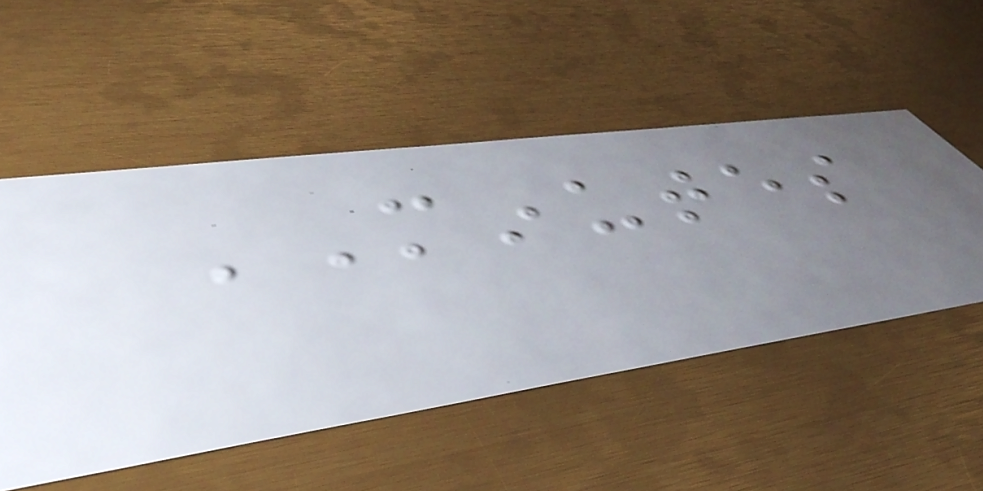MINUTES
